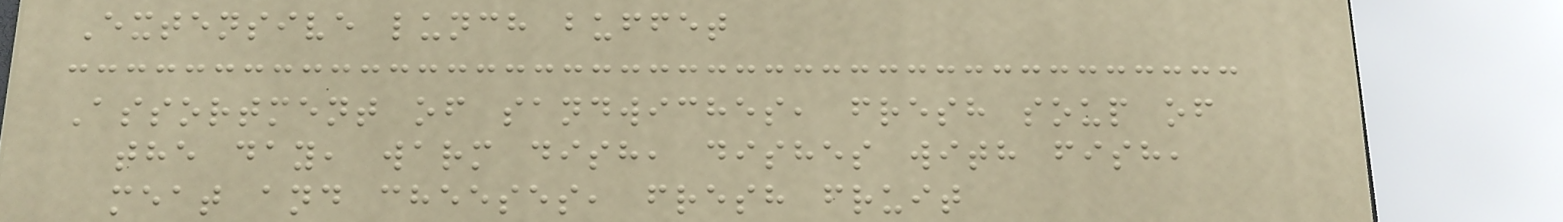Extensive lunch buffet
Assortment of sandwiches, fresh soup of
the day, warm dish, dishes with fish,
meat and cheeses, fresh fruit
